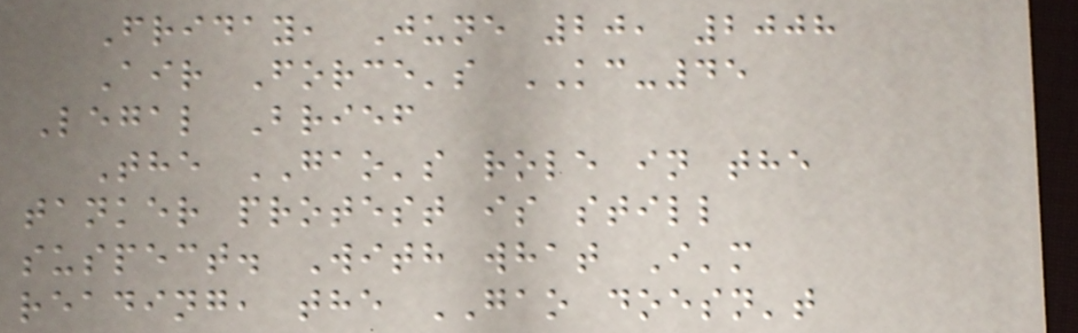Friday, June 20, 2008
Air Force's KC-45
Legal Brief
The GAO's role in the
tanker protest is still
suspect. With what I'm
reading, the GAO doesn't
